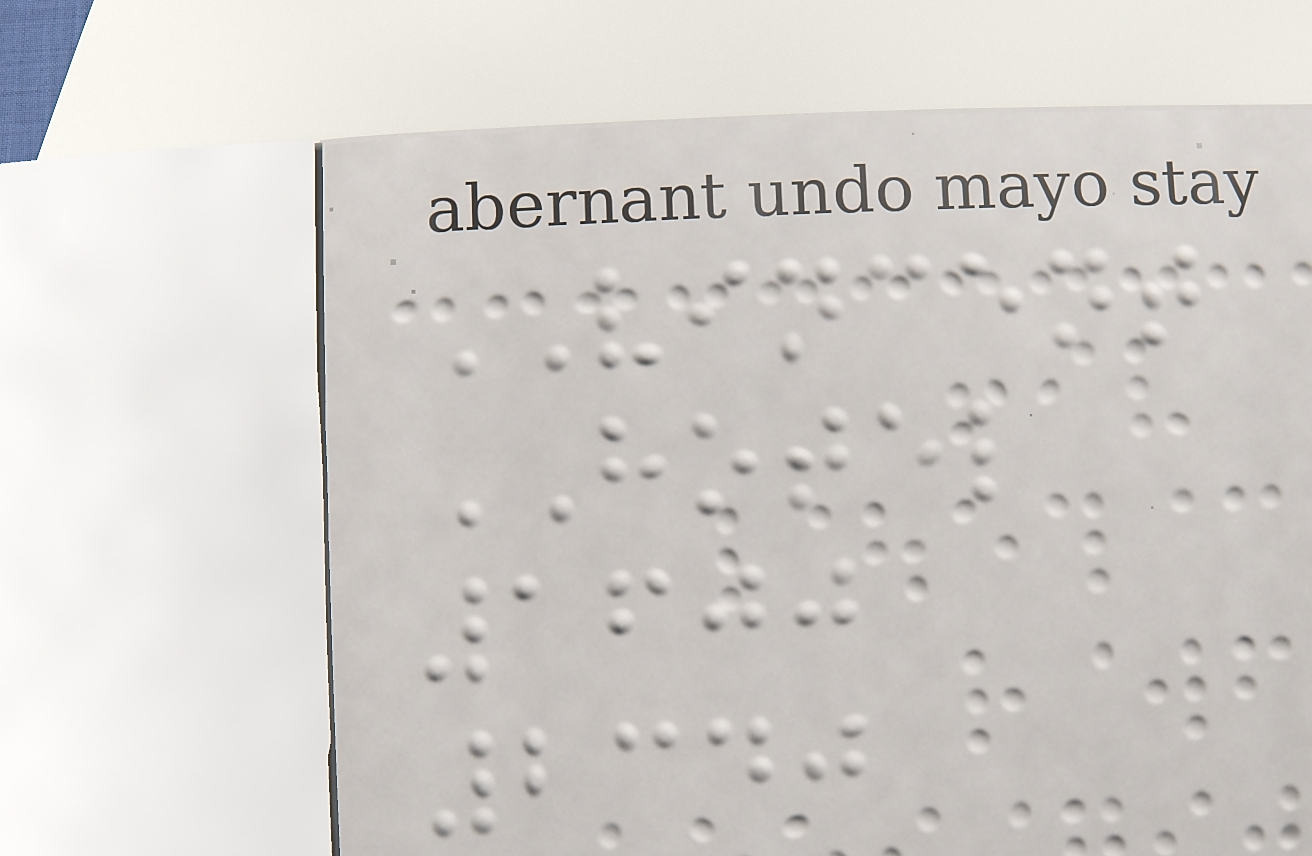VINCENT
HOTEL
1600
2340
